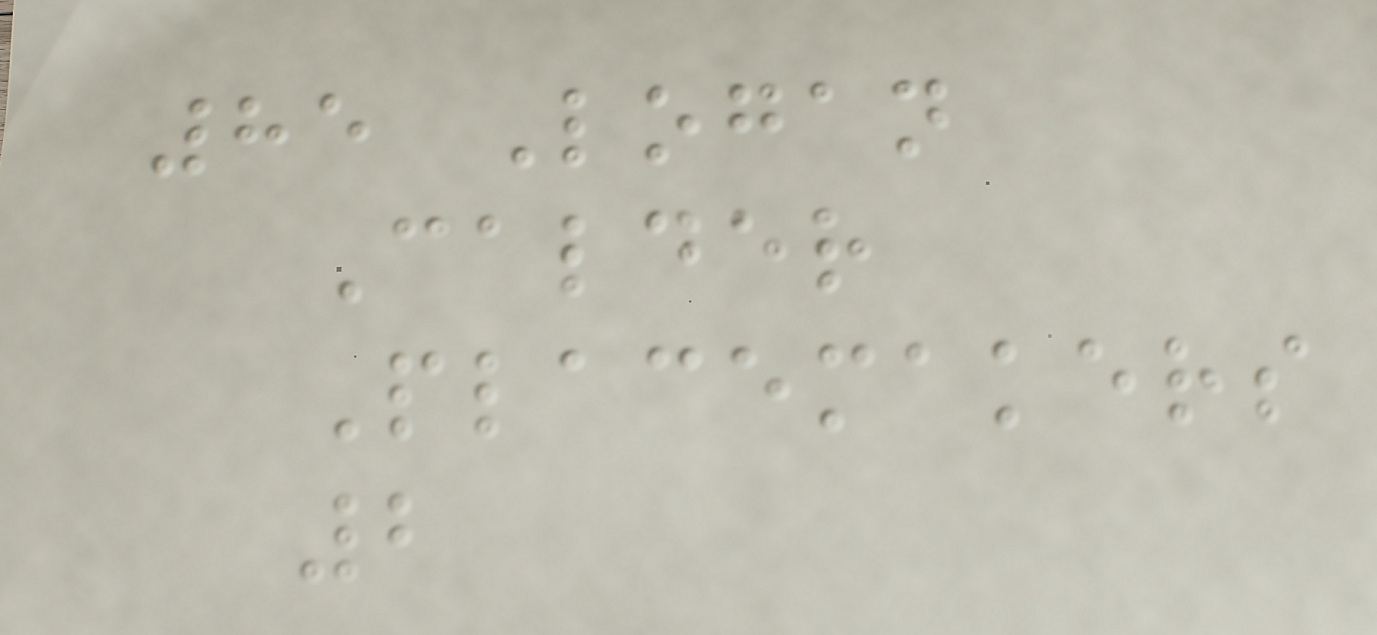85 Logan
Calder
Placemakers
2
